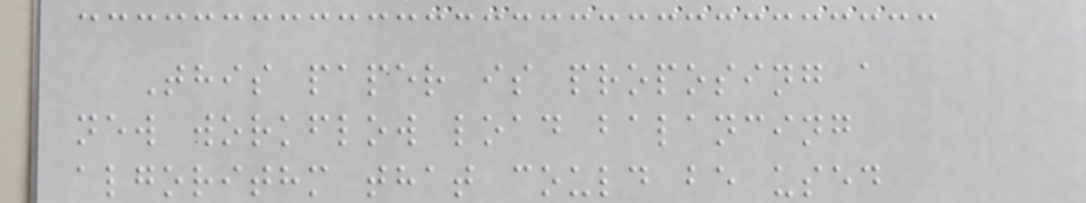This paper is proposing a
new workflow load balancing
algorithm that could be used
